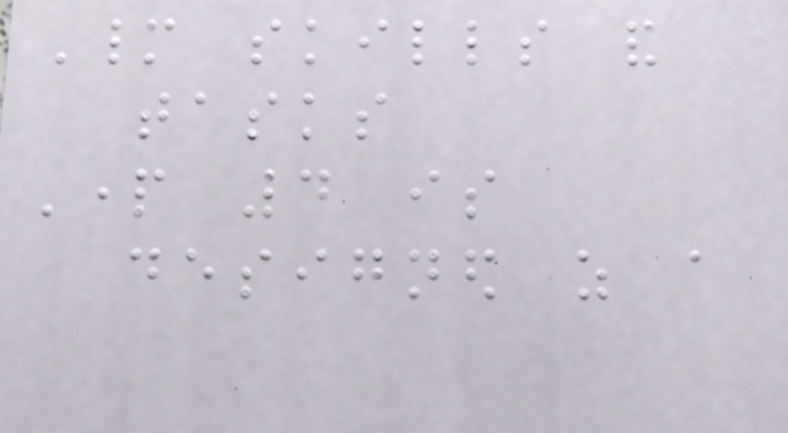Many skills and
tasks
Part 4 is
designed as a
